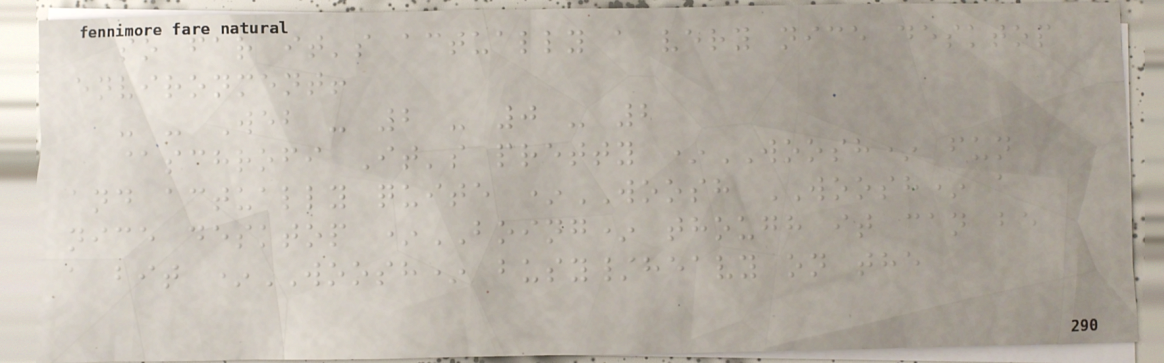so far it's actually a very nice desktop
environment!
- - Web - 2 - 0 - 2
@schrofi It's pretty *WOOSH* fun
and actually quite *WOOSH WOOSH* a
nice desktop *BOING* though it can be
a bit *WOOSH* busy/heavy on the
